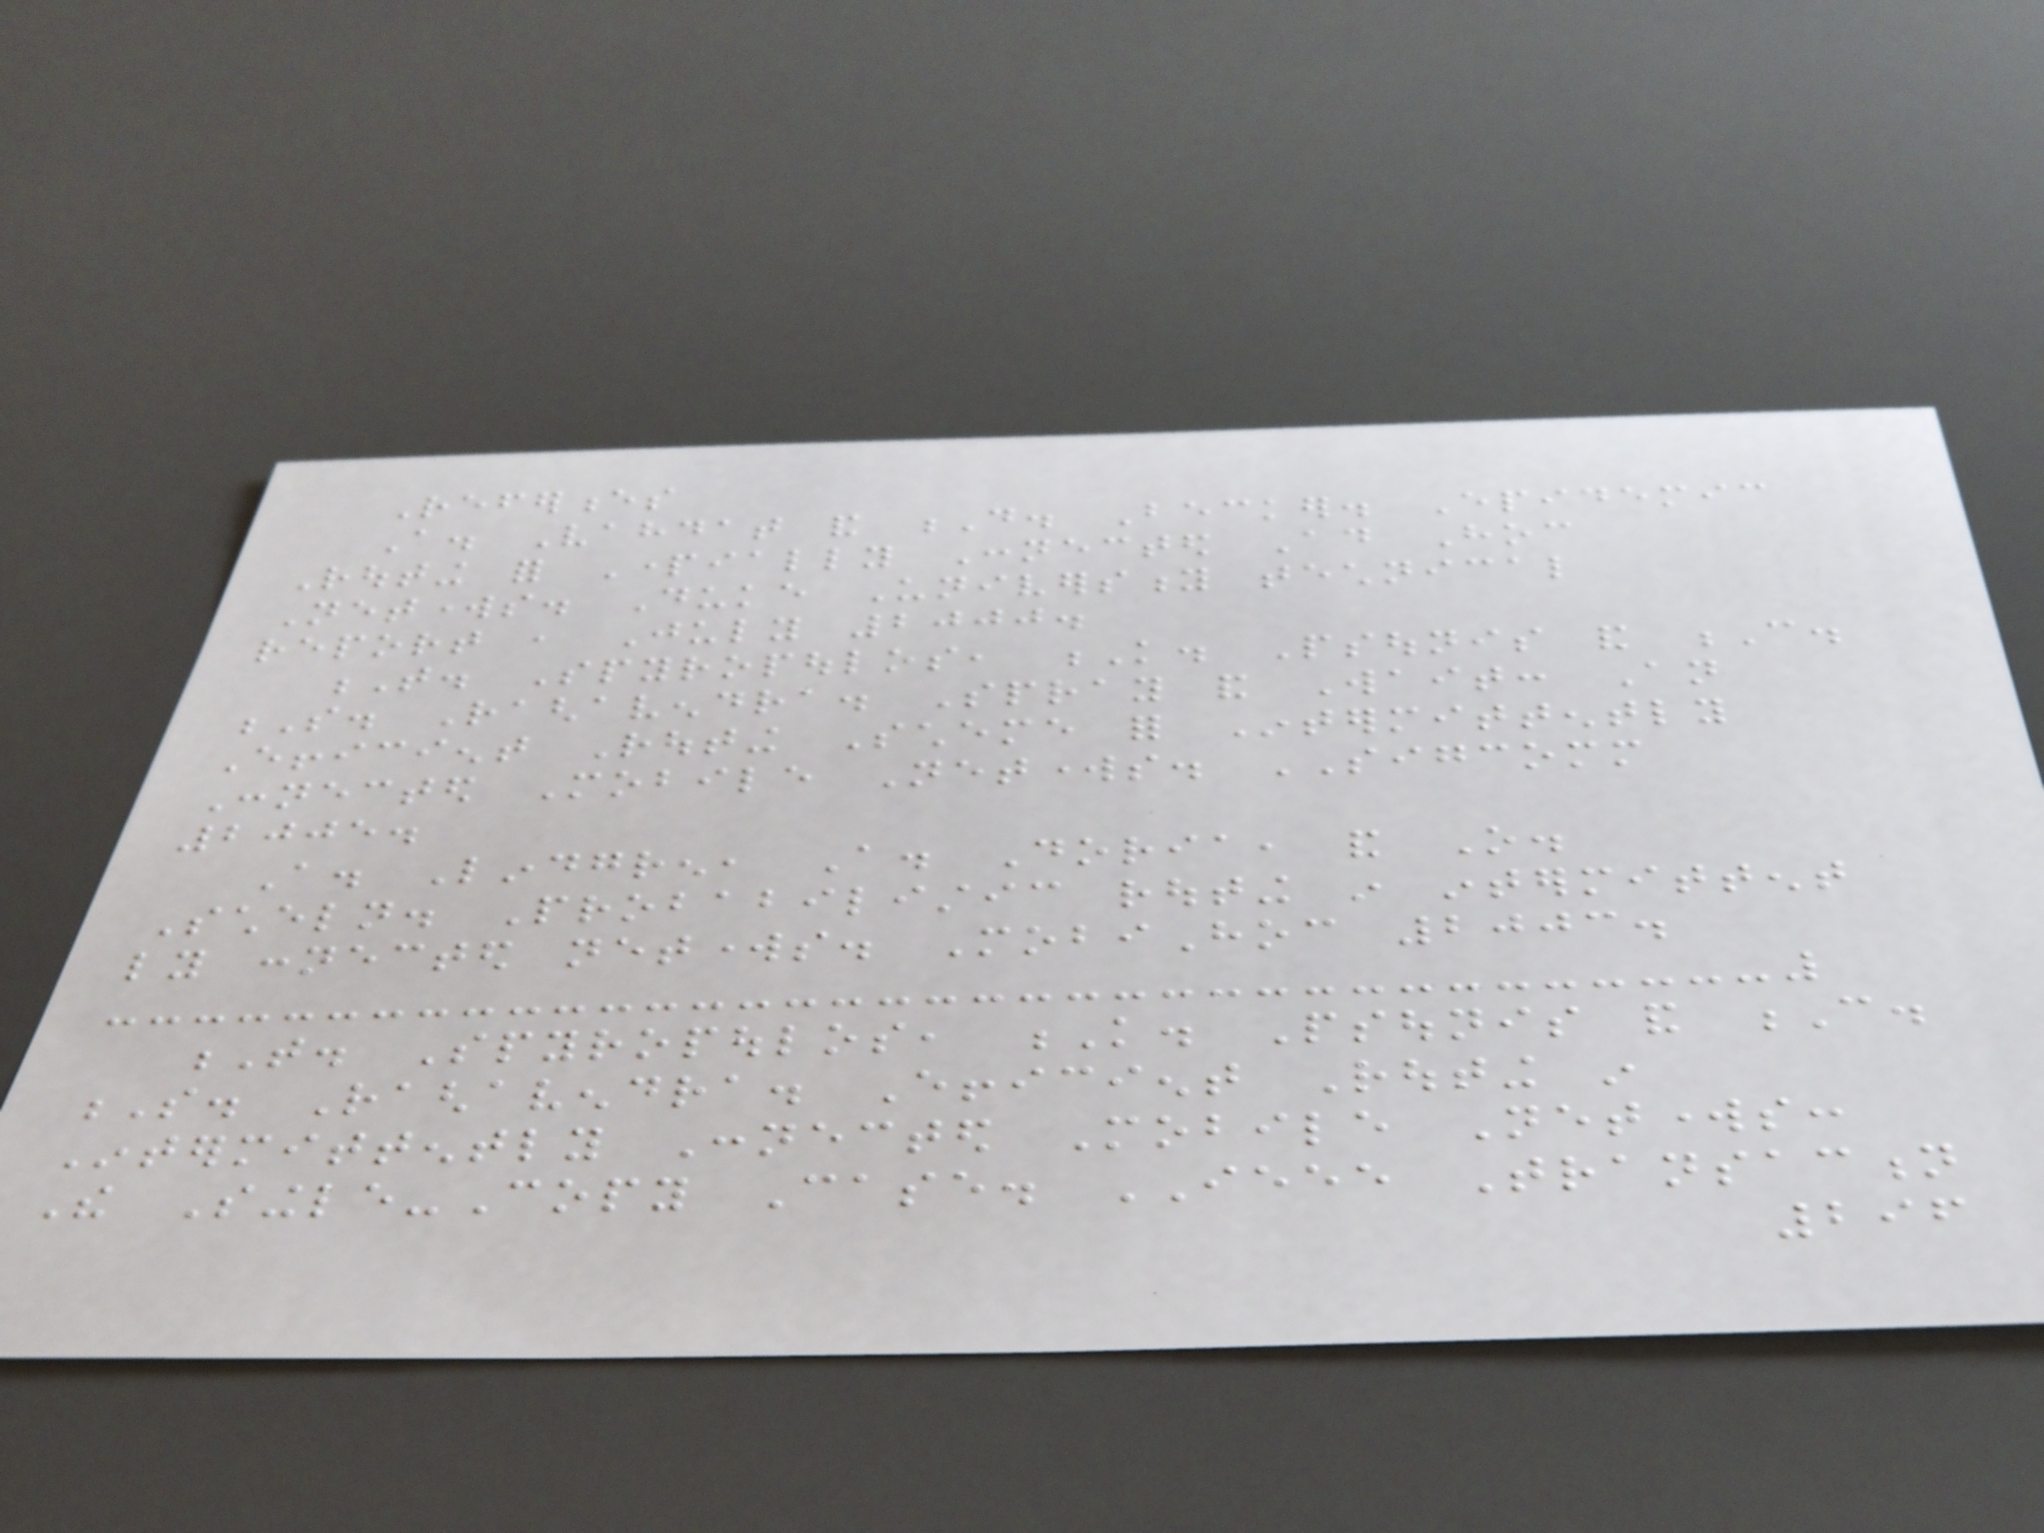References
A. Vahdat and D. Becker. Epidemic
Routing for Partially Connected Ad Hoc
Networks. Duke University technical
report , July 2000.
T. Spyropoulos, K. Psounis and C.
S. Raghavendra. Spray and Wait: An
Efficient Routing Scheme for Intermittently
Connected Mobile Networks. SIGCOMM
2005.
A. Lindgren, A. Doria, and O.
Scheln. Probabilistic routing in intermittent
ly connected networks. MobiHoc 2003.
T. Spyropoulos, K. Psounis and C.
S. Raghavendra. Efficient Routing in
Intermittently Connected Mobile Networks:
The Single-Copy Case. IEEE Transaction
296
